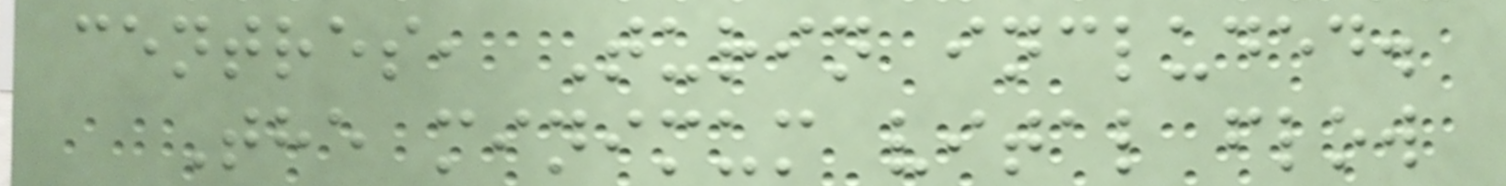centres, Turin included.
The minimum vital flow
